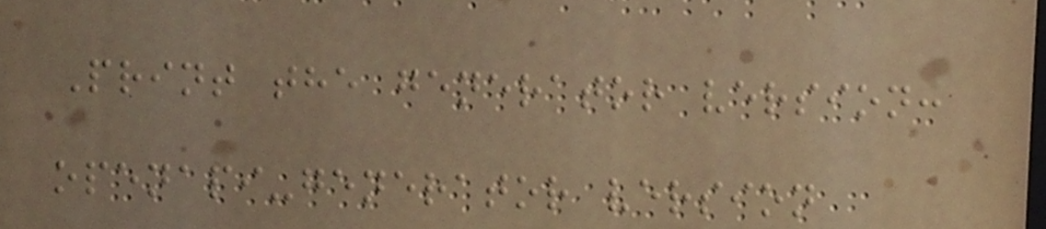Print the generator version:
openapi-generator version
